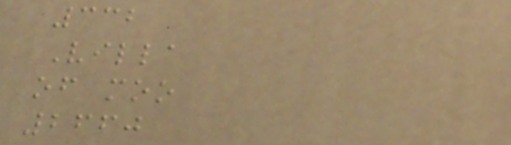332
Villa
of moo
2660
